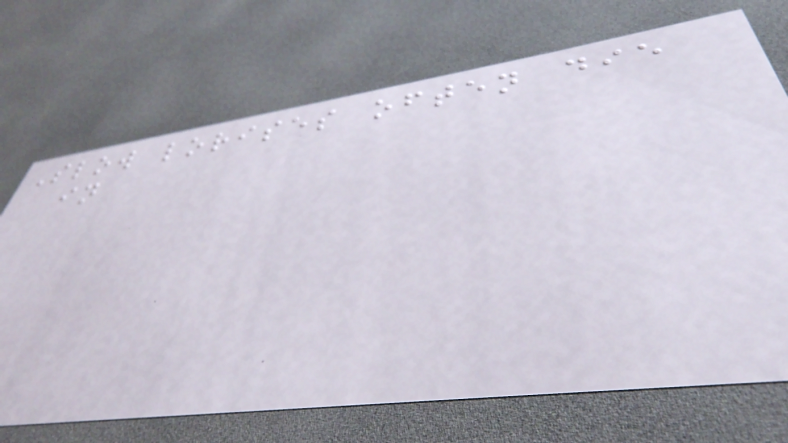Slow lorises often die
in
